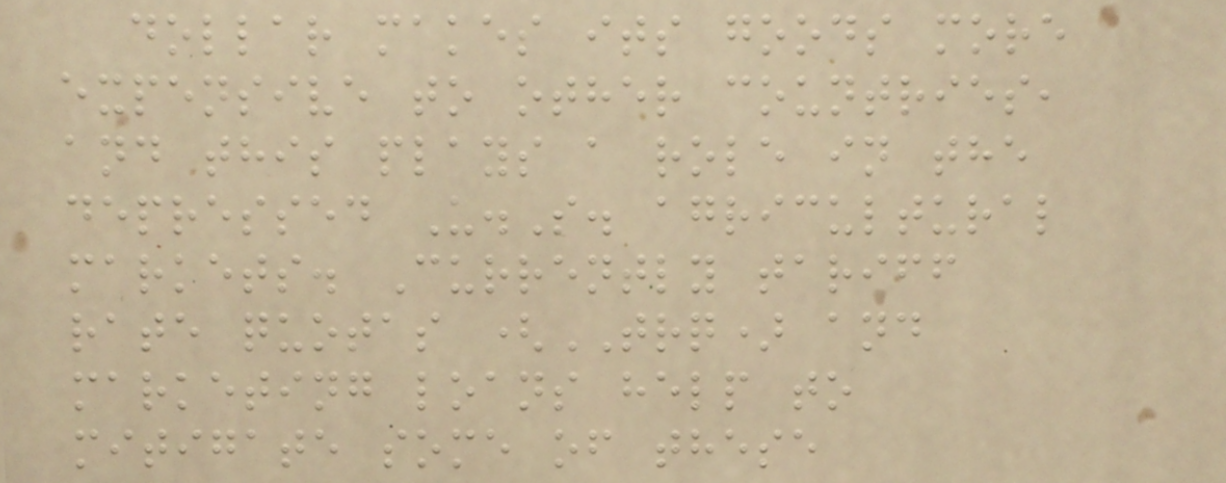dollar makes its goods more
expensive to other countries,
and this plays a role in the
depressed U.S. agricultural
markets. Currently tariff
rate quotas (TRQ) and
marketing loans help to
mitigate some of these
